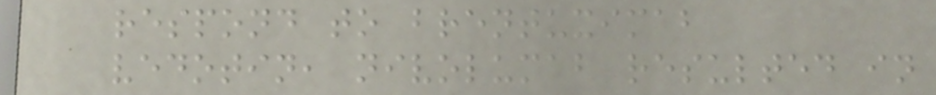respond to brentuximab
vedotin, nivolumab resulted in
